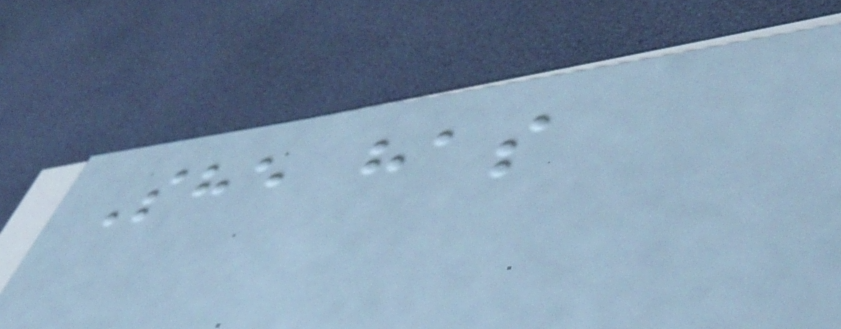She has
